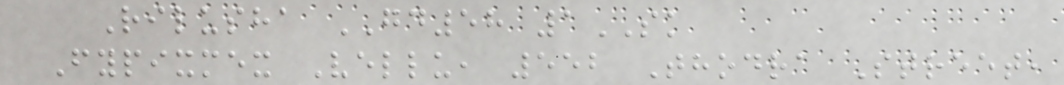Rilusha GD58 1SK
Fypixmex Vellu, 552 Thodra Street,
